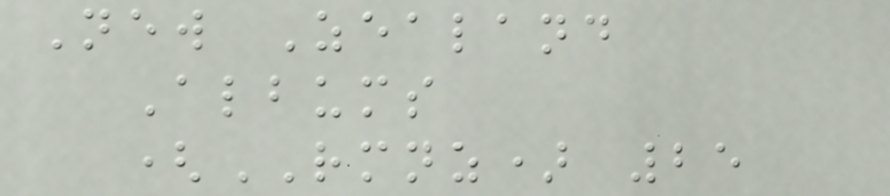New Zealand
Albums
(RMNZ) 25
